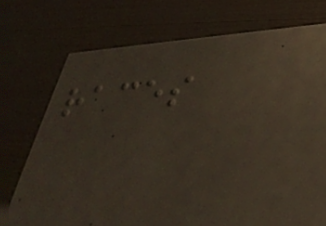races
